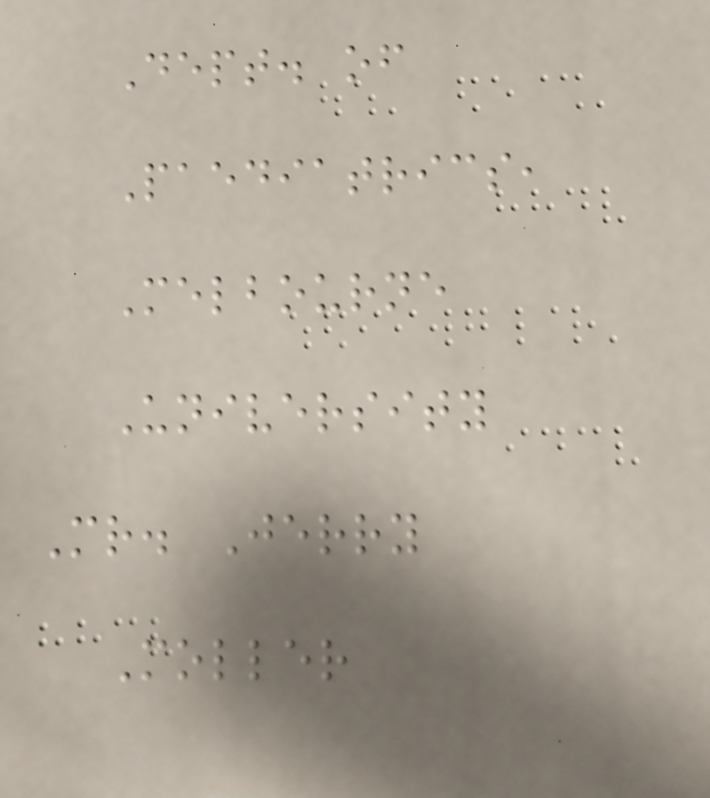Dept. of
Paediatrics,
Melbourne
University
Mr. Jerry
Moller
